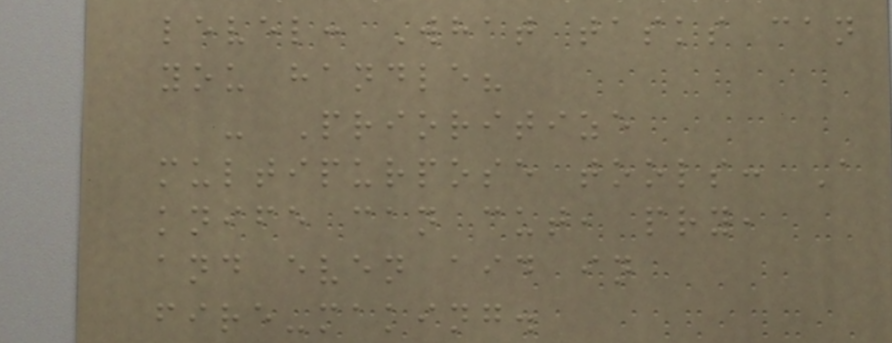level: What tasks can
you handle?
- Prioritize
multipurpose tools: A
knife can cut, pry,
and even aid in
fire-making.
